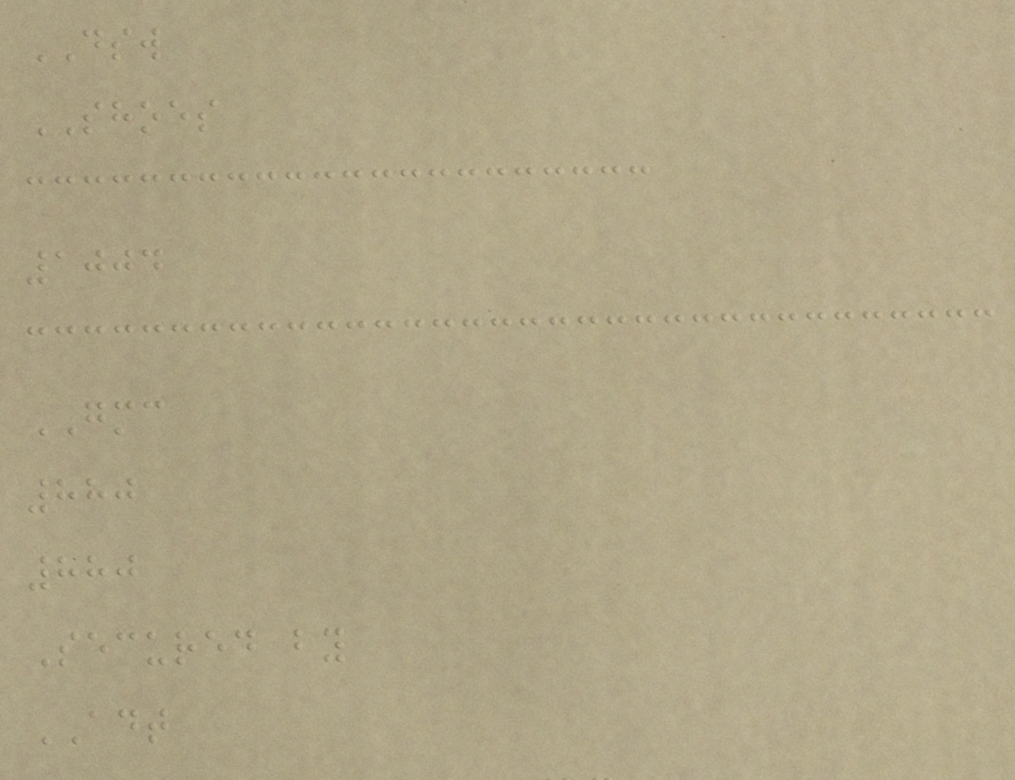DSW
SHOES
1004
GMC
880
880
Secured by
ADT
